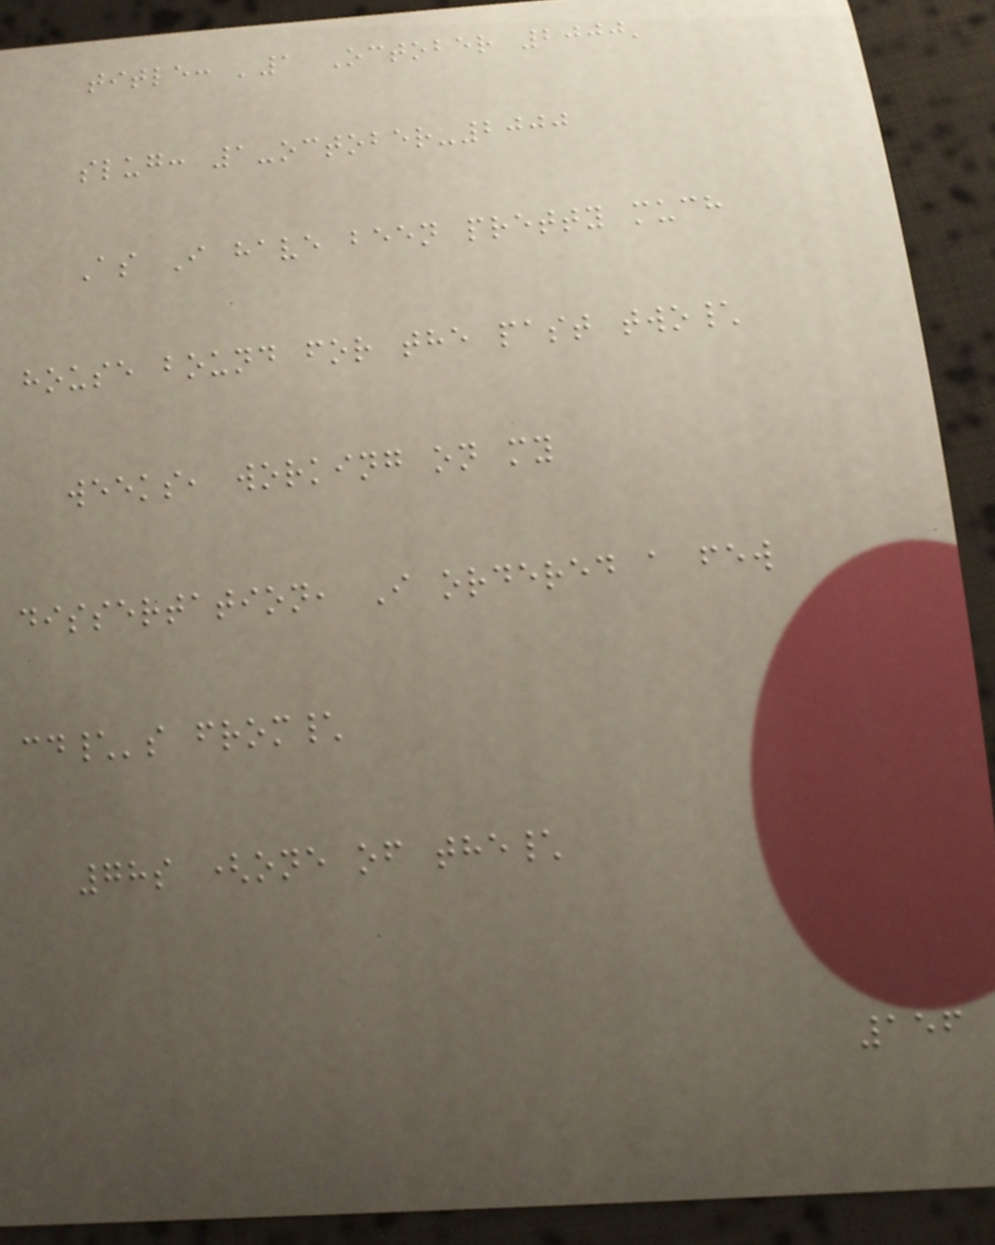title: '1 October 2000'
slug: 1-october-2000
As I have been pretty much
house bound for the past two\
weeks, working on my
dissertation, I ordered a few
cd\'s from\
78s (one of the\
156
